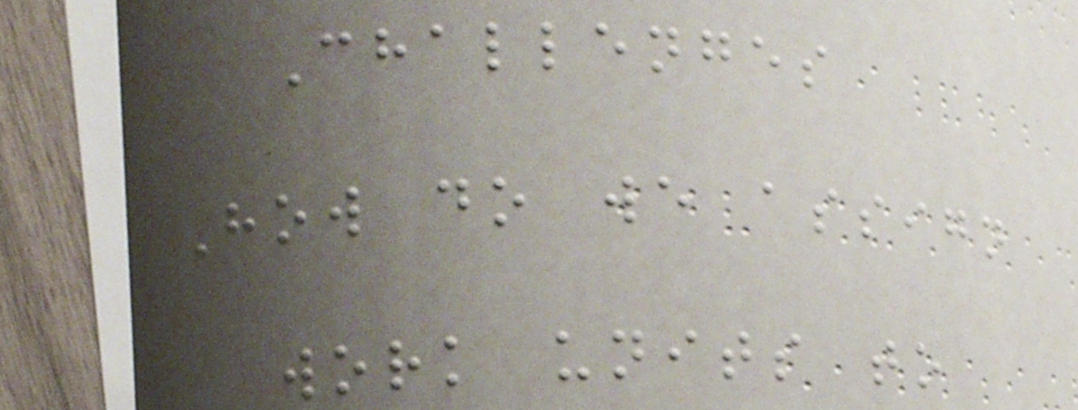Challenges
How do we assign
work units to
